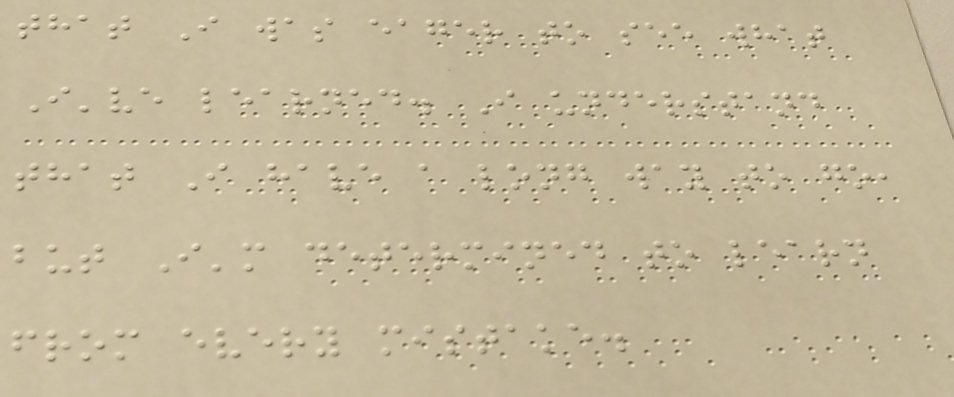that I was eager to see what
I've learned. I understand
that I have a long way to go,
but I'm determined to learn
from every mistake.
